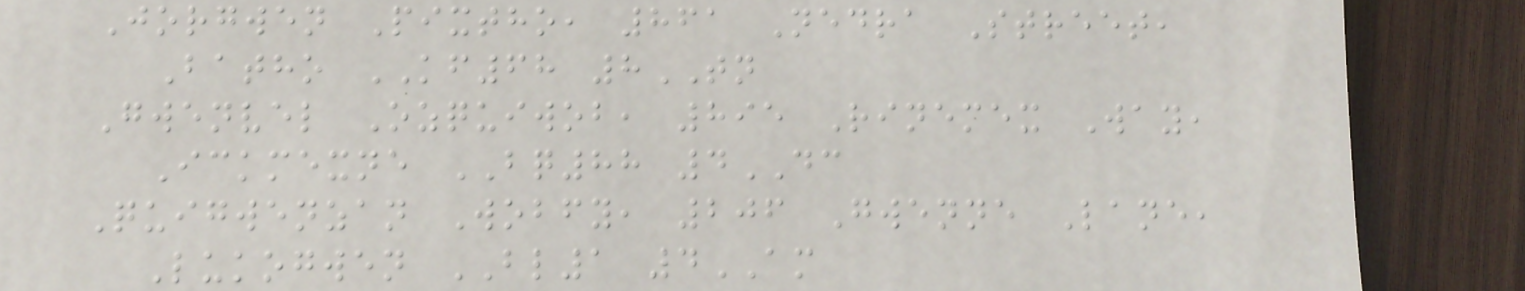Jorgwen Pixtho, 861 Nedra Street,
Batho KF68 8TN
Gwenvel Ozquiwob, 895 Rinemex Way,
Ickmexne BQ88 4DC
Quigwenzan Wobfy, 206 Gwenne Lane,
Lukogwen BL1 4AM
